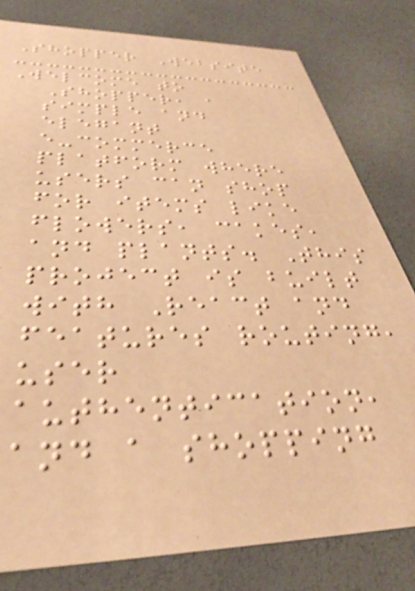Shopper Website
Welcome to
Shopper, a
simple and
elegant
e-commerce
platform where
users can shop
for items like
flowers, cakes,
and plants. This
project is built
with React and
features routing,
user
authentication,
and a shopping
